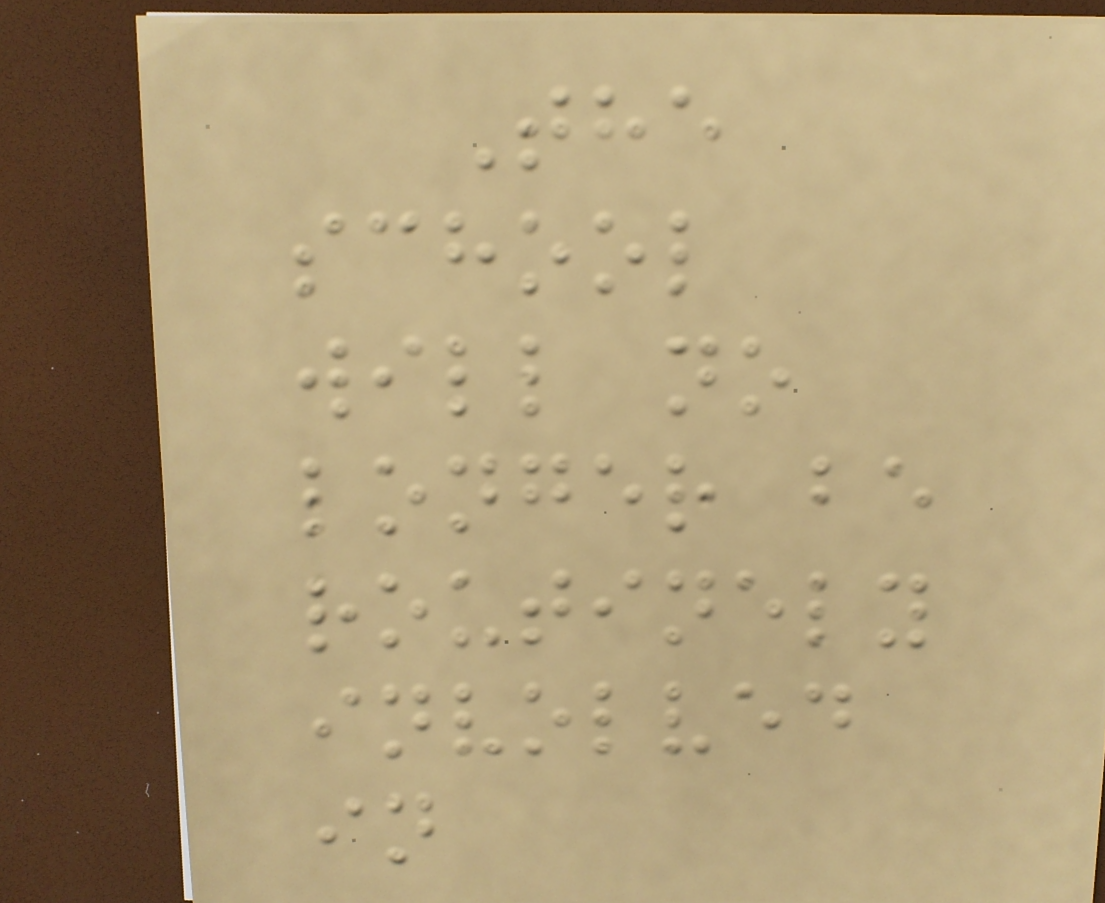The
school
will no
longer be
routinely
involved
in
